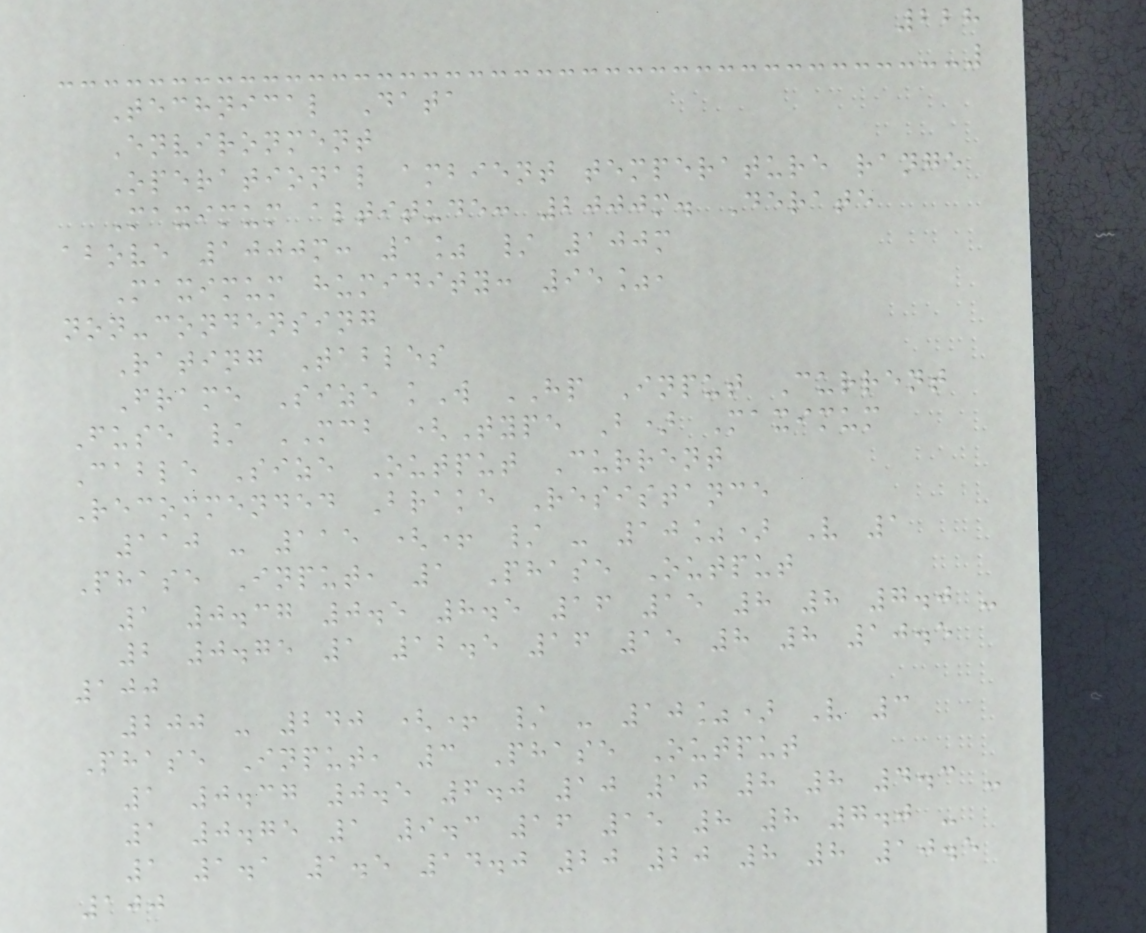228
Technical Data
Environment
Operational ambient temperature range
Maximum altitude: 2000m. Derate
above 1000m: 1% / 100m
Maximum humidity: 95%,
non-condensing
Rating Tables
Frame Size kW HP Input Current
Fuse / MCB (Type B) Maximum
Cable Size Output Current
Recommended Brake Resistance
110 - 115 (+ / - 10%) V 1
Phase Input, 1 Phase Output
1 0.37 0.5 8.5 16 15 8 8 7.0 -
2 0.75 1 12.5 16 15 8 8 10.5
100
200 - 240 (+ / - 10%) V 3
Phase Input, 3 Phase Output
1 0.37 0.5 6.0 10 10 8 8 4.3 -
1 0.75 1 9.3 16 15 8 8 7.0 -
1 1.1 1.5 14.0 20 20 8 8 10.5
100
